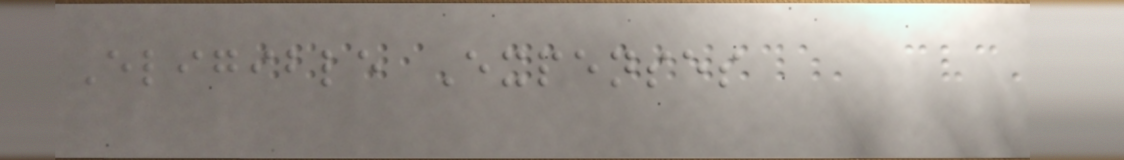Eligible Expenses
